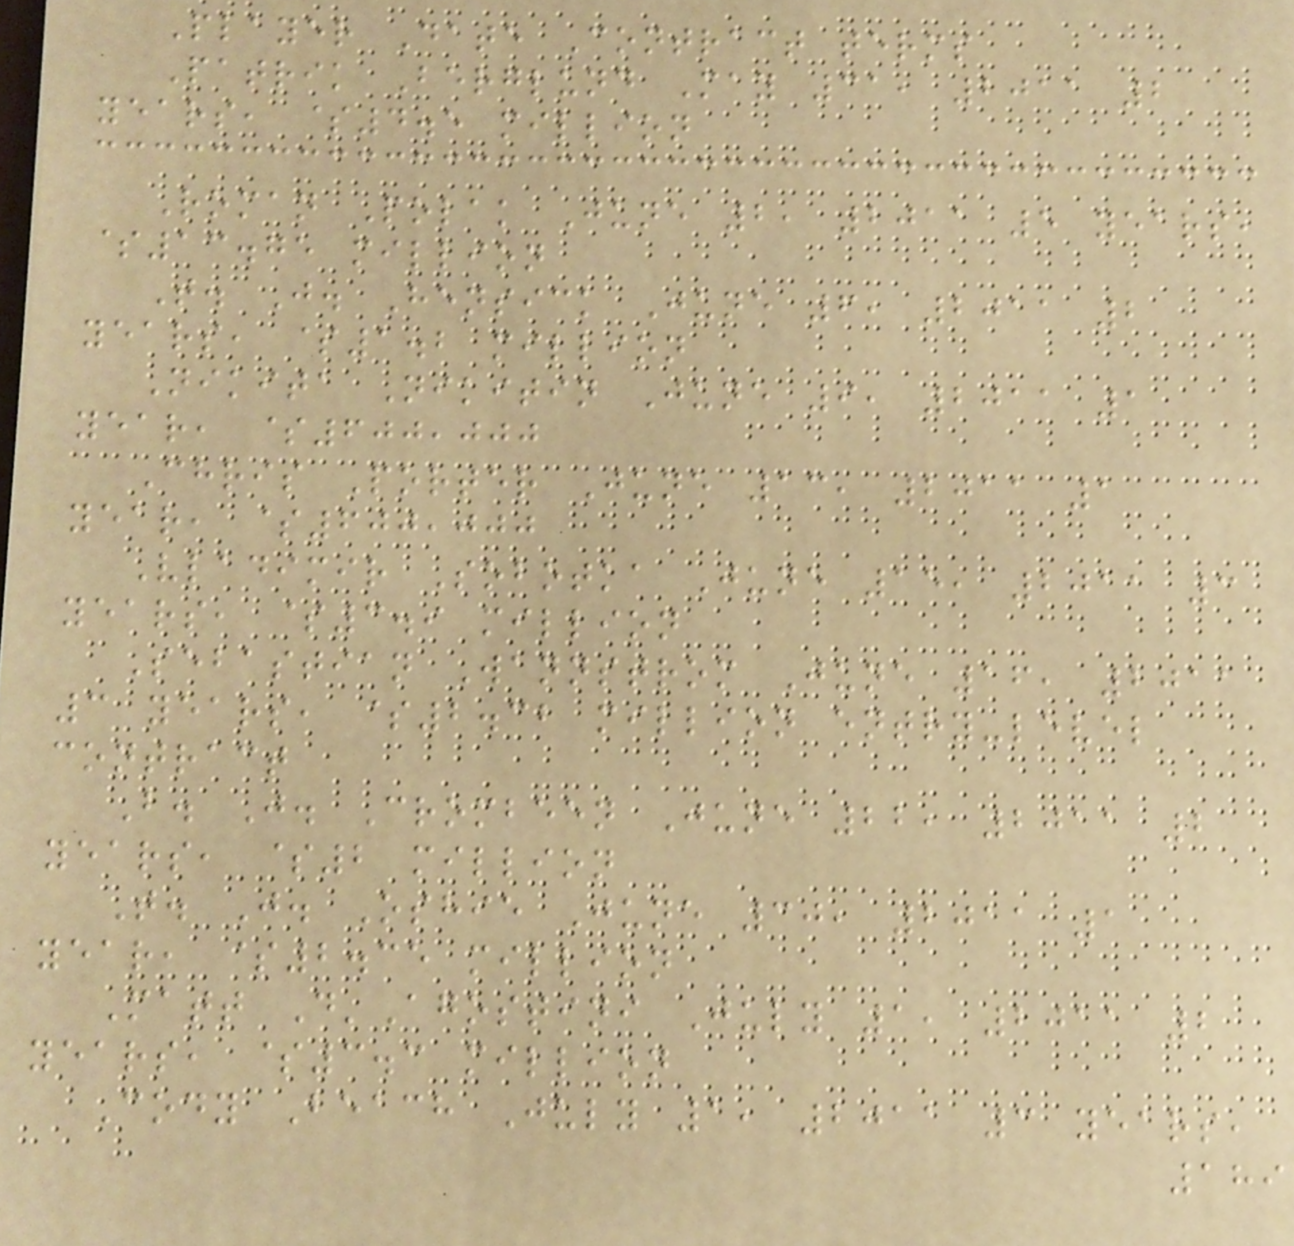Player Date Contract terms
Patrik Berglund May 31, 2011 2
years, $4.5 million
Roman Polak June 2, 2011 5 years,
$13.75 million
T. J. Hensick June 6, 2011 2
years, $1.2 million
Nikita Nikitin June 9, 2011 1
year, $600,000
Chris Porter June 13, 2011 1
year, $600,000
Vladimir Sobotka June 15, 2011 3
years, $3.9 million
Sebastian Wannstrom June 16, 2011
3 years, $2.32 million entry-level
contract
B. J. Crombeen June 22, 2011 2
years, $2 million
T. J. Oshie June 30, 2011 1
year, $2.35 million
Matt D'Agostini July 1, 2011 2
years, $3.3 million
Cody Beach July 1, 2011 3 years,
189
